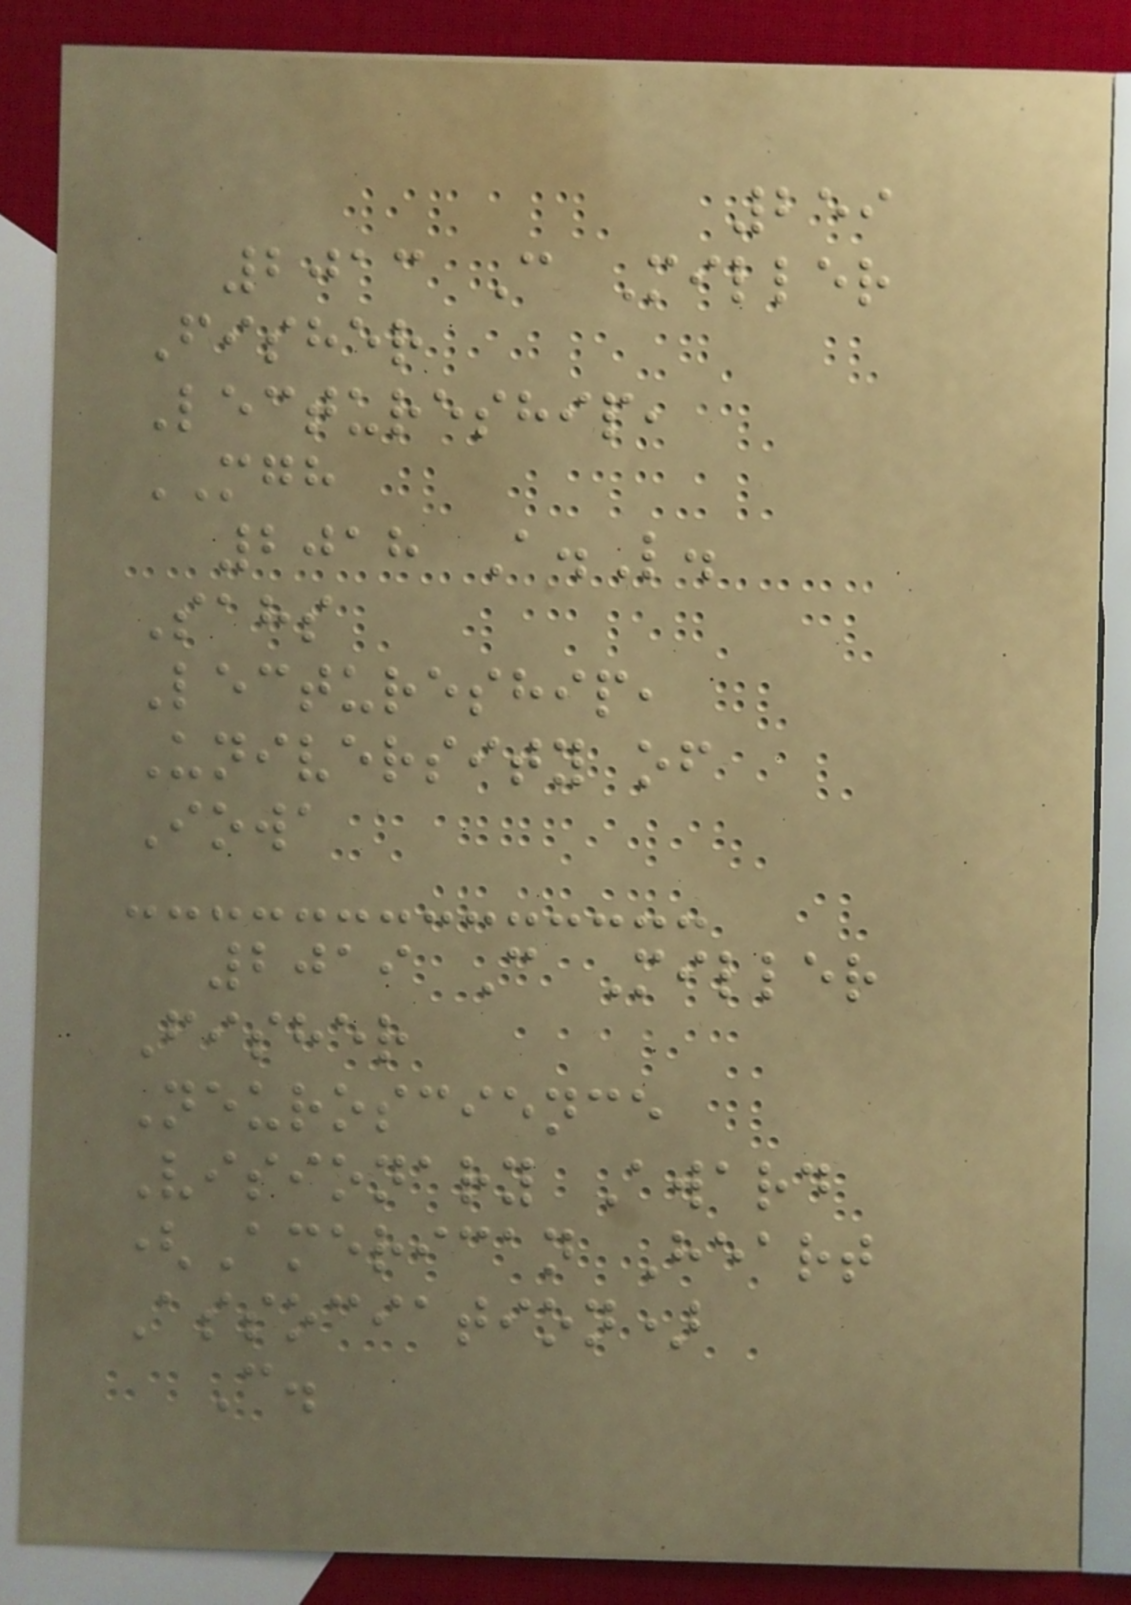259
2013 C Miller
Fisher
Lectureship,
MGH
2018 A.L.
Sahs
Lectureship,
University of
Iowa
2019 C Miller
Fisher
Neuroscience
Visionary Award
(American Heart
Association)
C.
